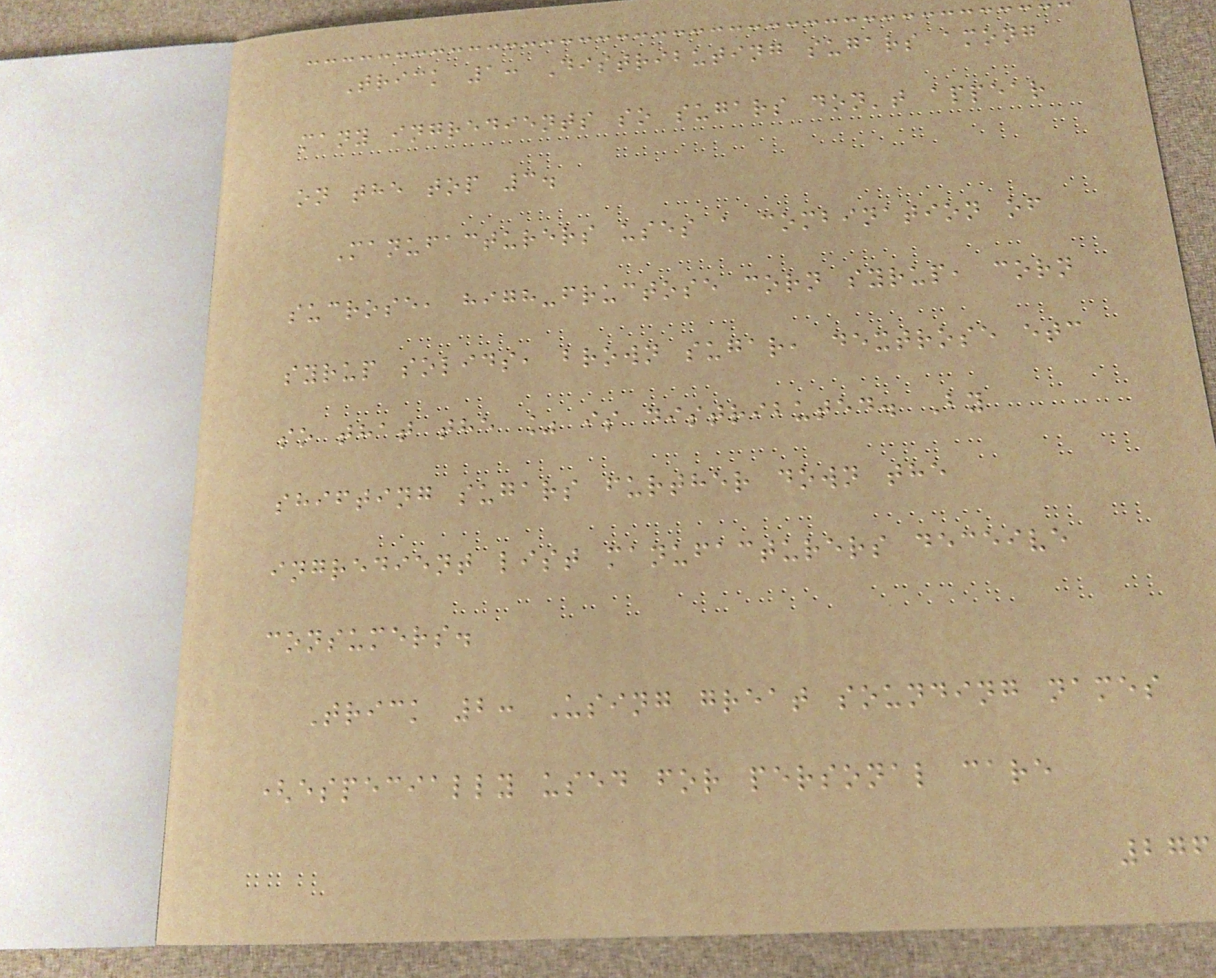Trick 1: Distributing sugars among
many ingredients so sugars don't appear
on the top 3.
Manufacturers uses a combination of
sucrose, high-fructose corn syrup, corn
syrup solids, brown sugar, dextrose etc
so that the % is distributed. By
shifting sugars further down the
ingredient list manufacturers deceive
consumers.
Trick 2: Using great sounding names
(especially used for personal care
276
